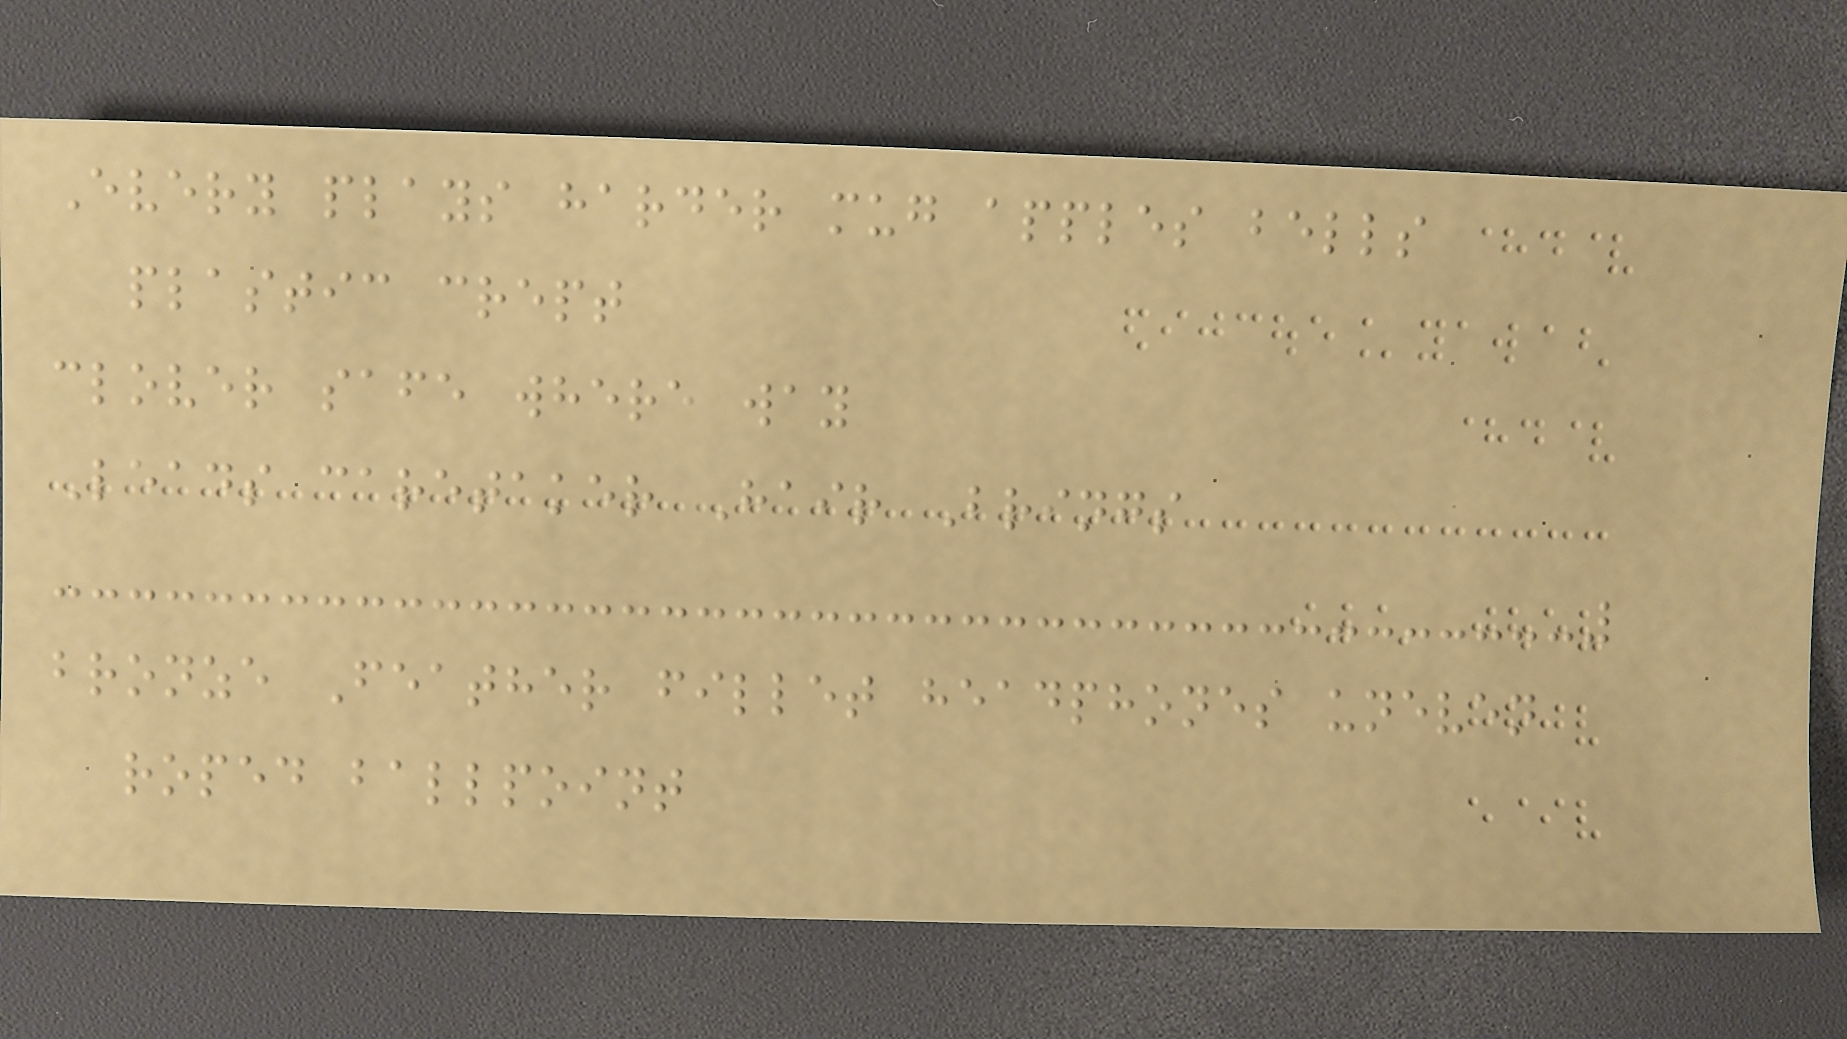Every plays harder mug apples bells
plastic crept
clover safe where way
Leads caretaker Hair Brings
bronze Feather fillet headphones uneven
roped ballpoint
